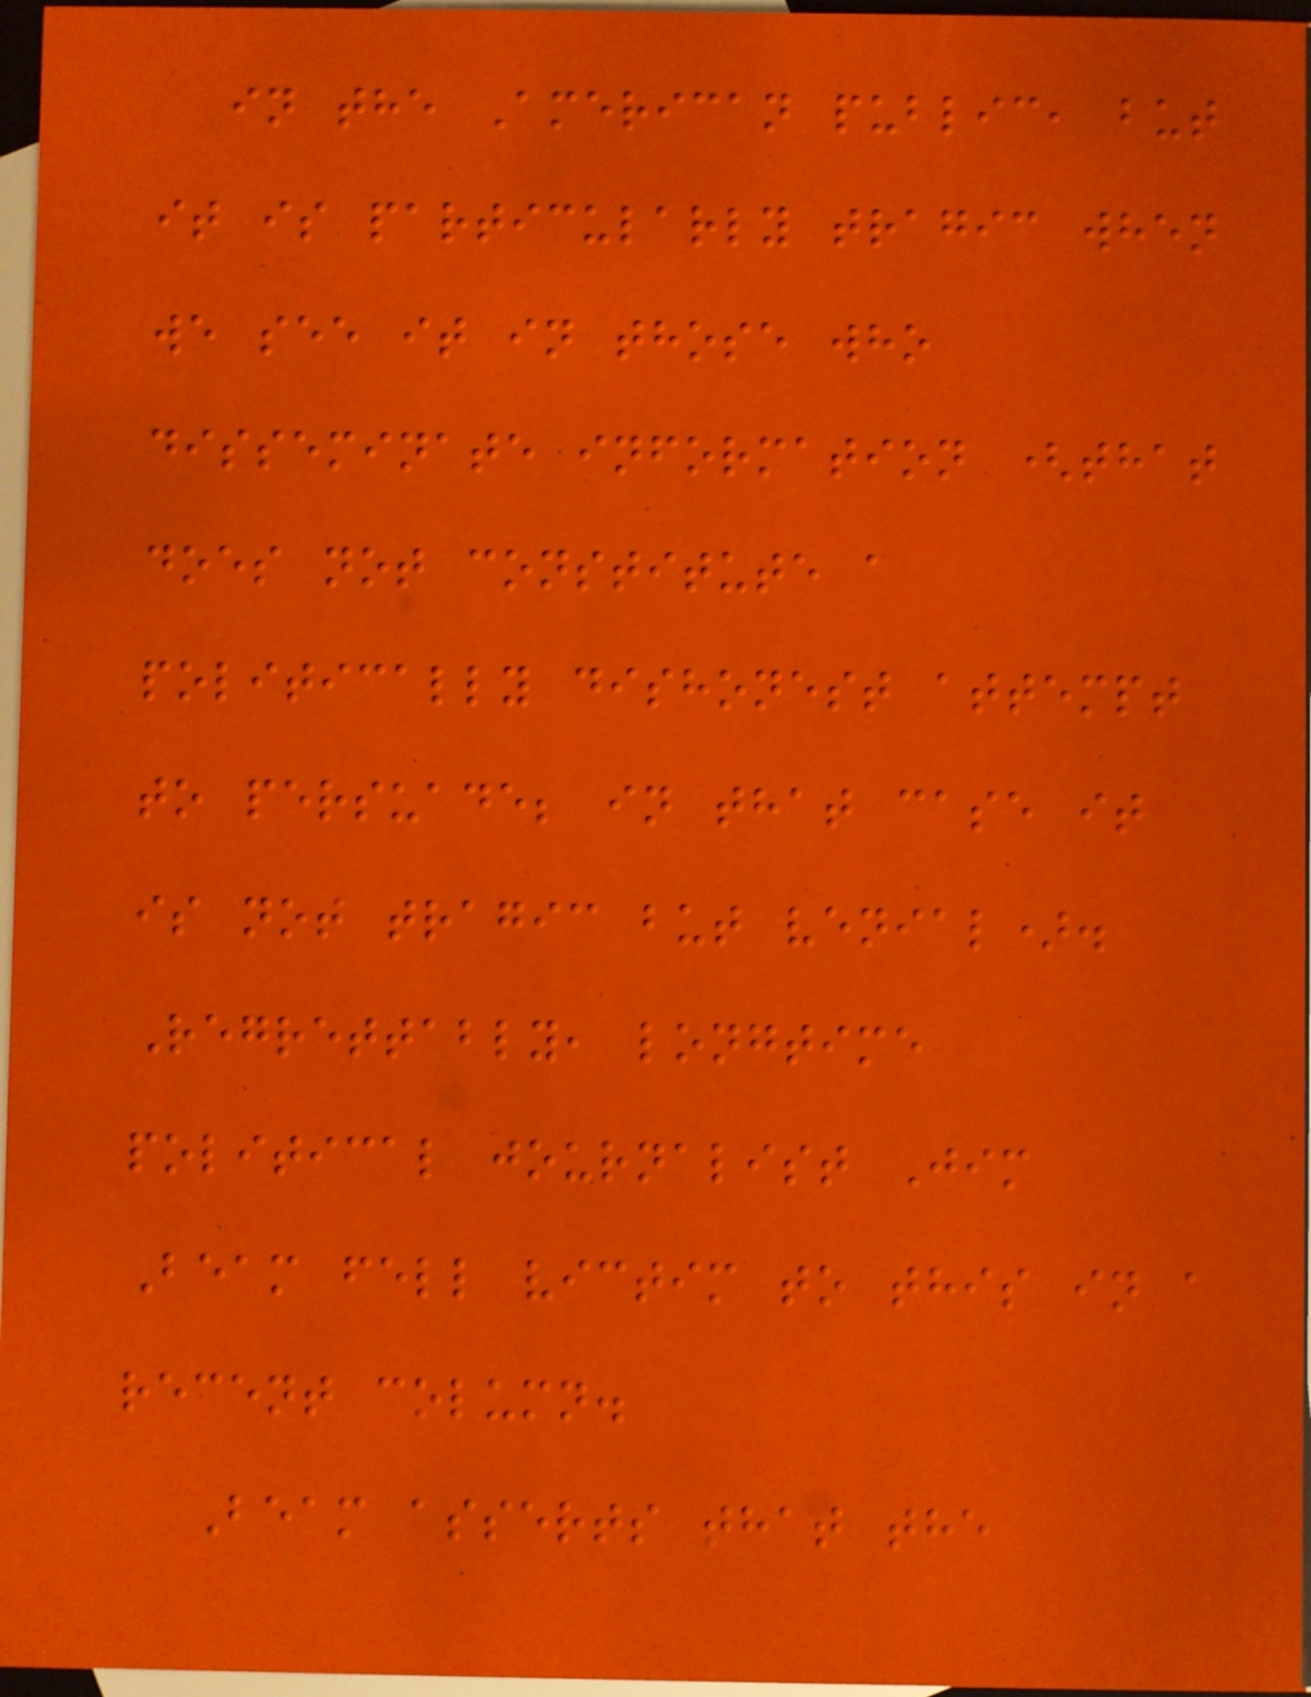in the American public, but
it is particularly tragic when
we see it in those who
disseminate information (that
does not constitute a
politically dishonest attempt
to persuade; in that case it
is not tragic but venial).
Regrettably, longtime
political journalist Jim
Beam fell victim to this in a
recent column.
Beam asserts that the
